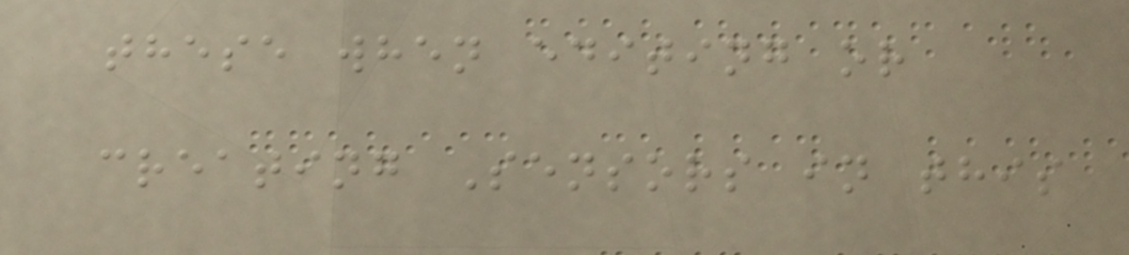these when editing or
creating Sensors in this
